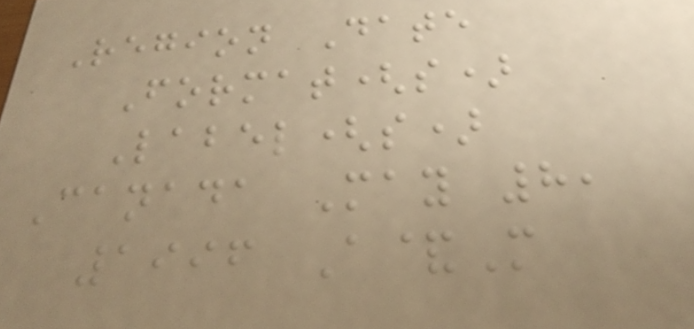Region Date
Format(s)
Label(s)
Canada May 8,
1996 A&M
